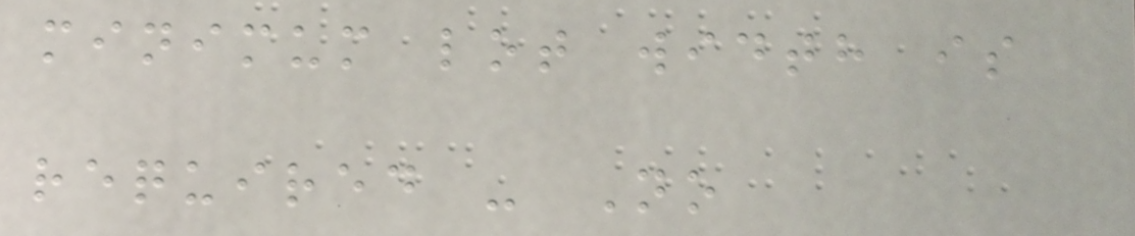minimum lot width is
required - No
